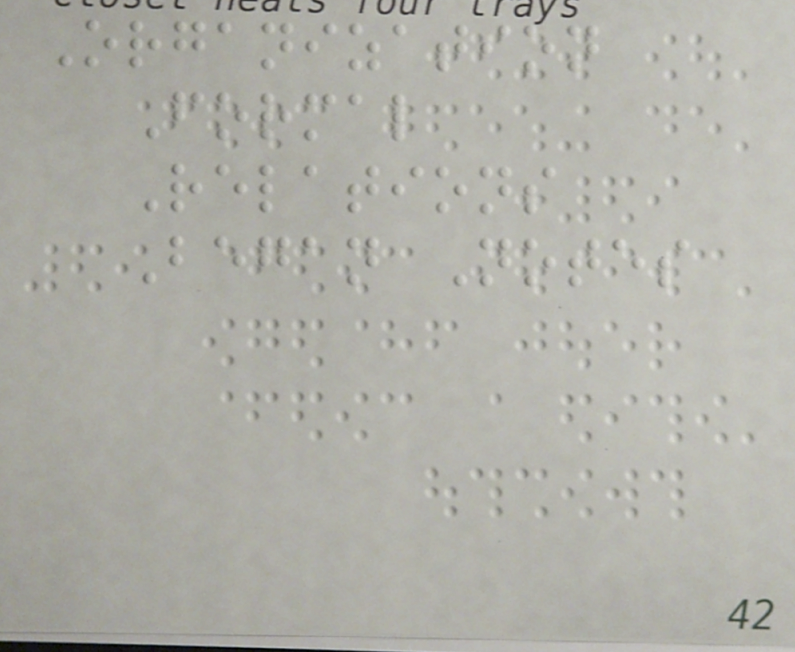Organization
Formal
Relations
Began Notes
